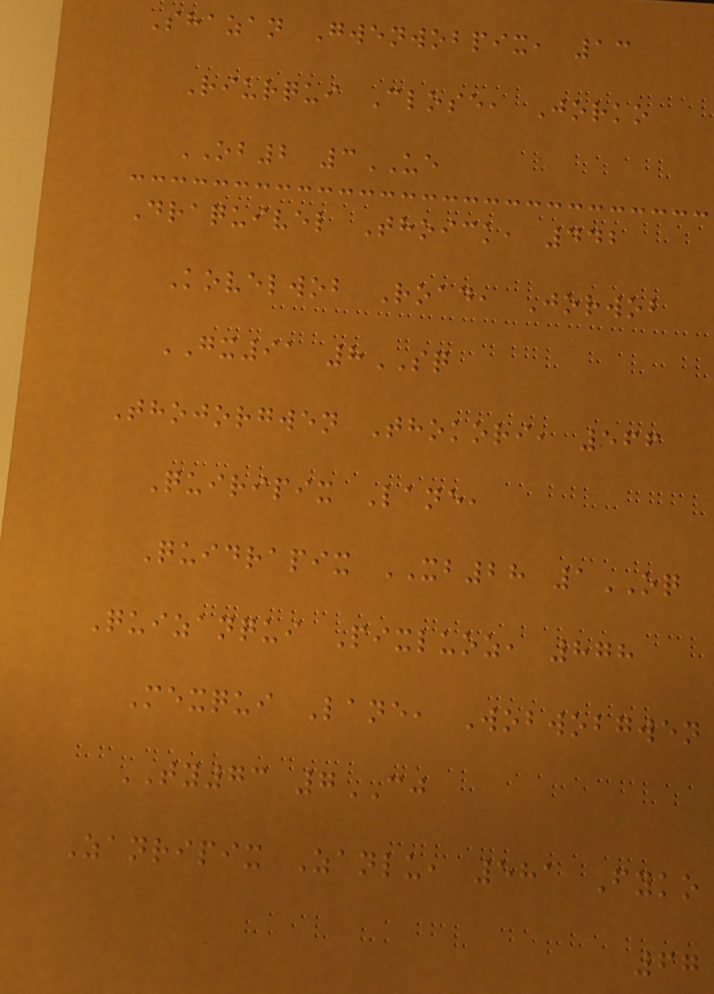Shazan Gwenwobpix, 13
Riurqui Close, Jorko
OB2 3UE
Draquivel Thoick, 442
Kovelwob Road, Jorwob
GX91 8SQ
Thojorgwen Thokori, 566
Quiripix Lane,
Quidrapix XB28 1OQ
Quizanqui Pixluoz, 878
Mexqui Lane, Wobwobgwen
TY73 7CJ
Zanripix Zanlu, 581 Fyko
67
